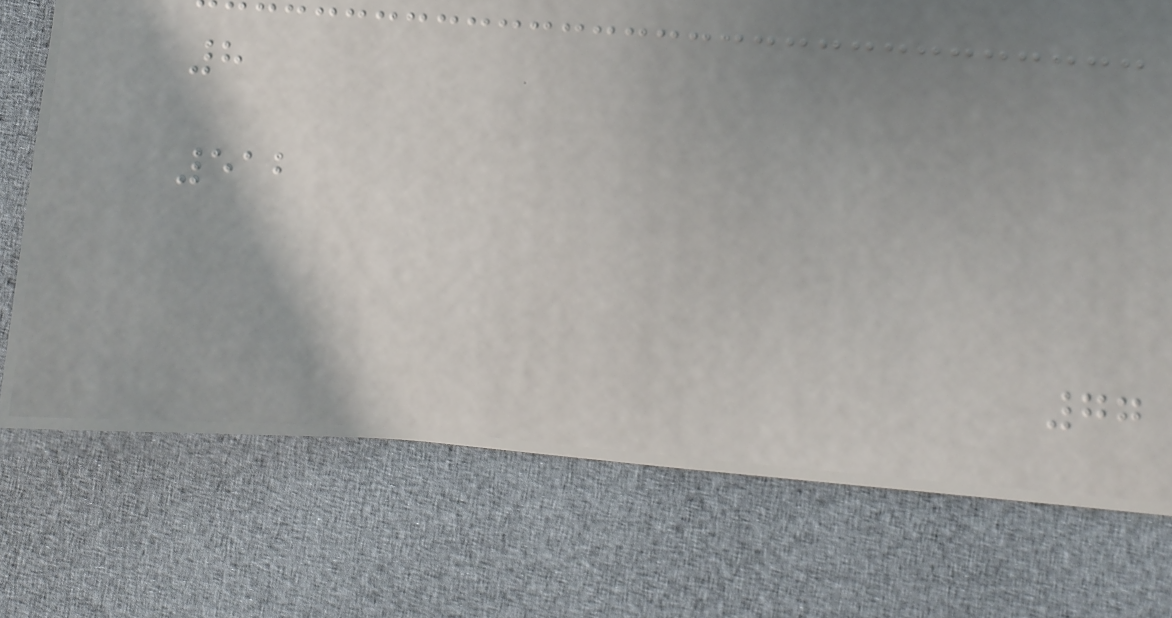8
512
77
